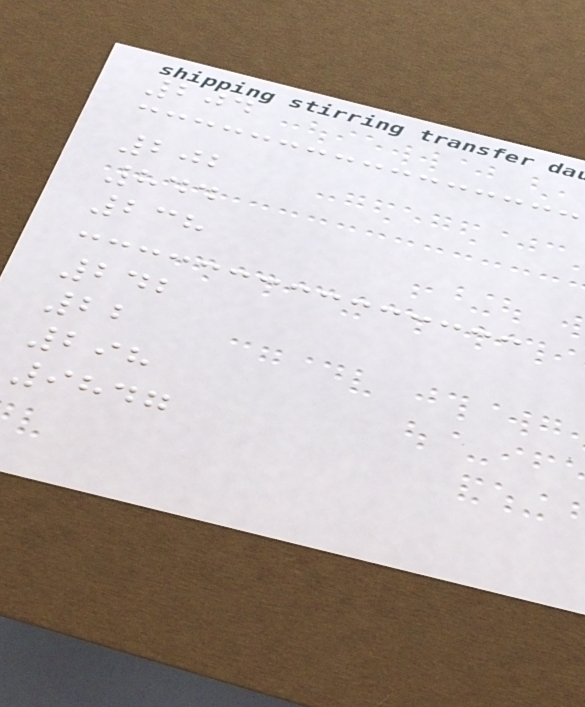204
202
844
238
242
22
298
9847
